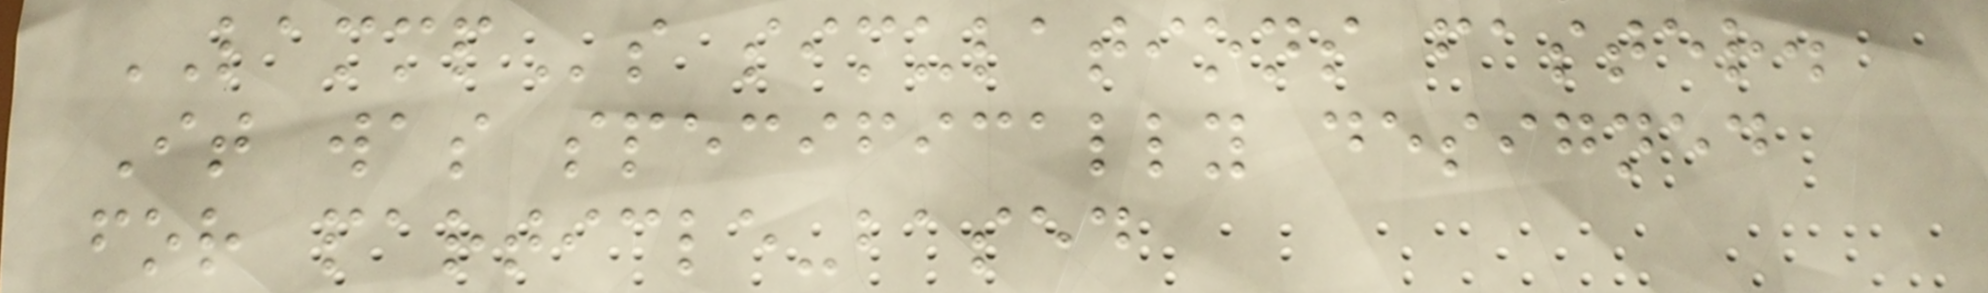LAMMPs simulations faster.
It was specifically designed
for particle-based
